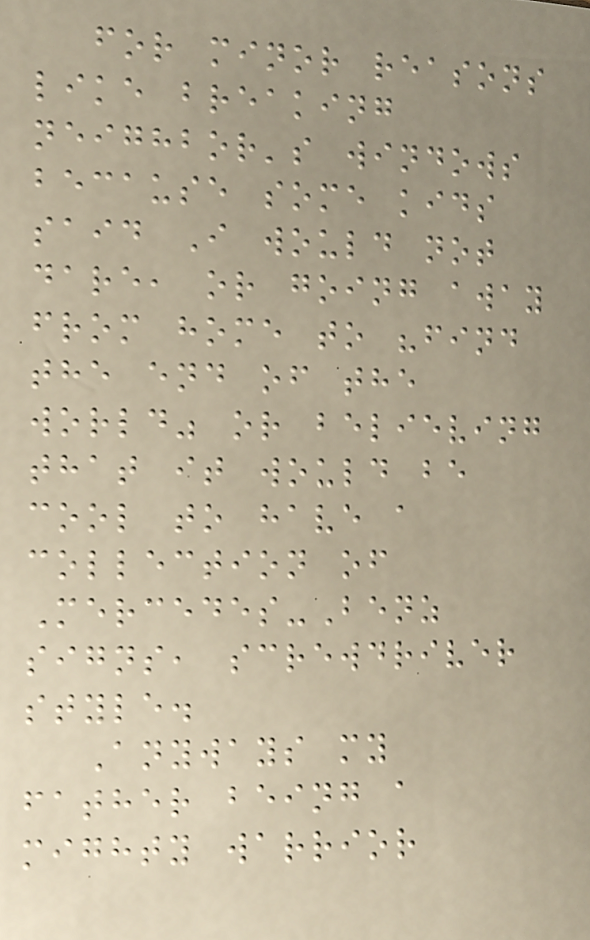for minor reasons
like breaking
neighbor's windows
because some kids
said I would not
dare, or going away
from home to "find
the end of the
world" or believing
that it would be
cool to have a
collection of
Mercedes-Benz
signs, screwdriver
style.
Anyways my
father being a
mighty warrior
